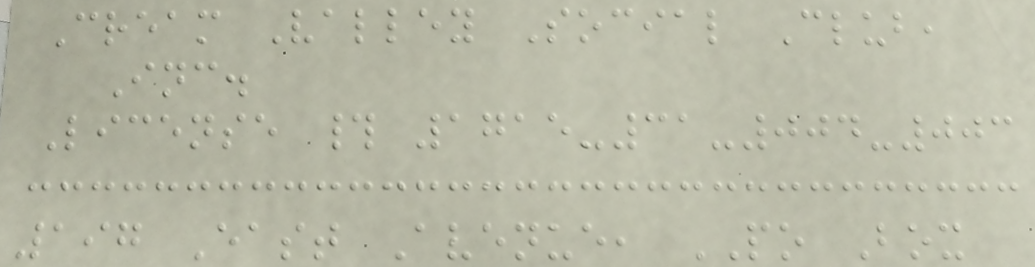Cream Valley Social Club,
Inc.
License # 1715-31-004-003
197 East Avenue, PO Box
